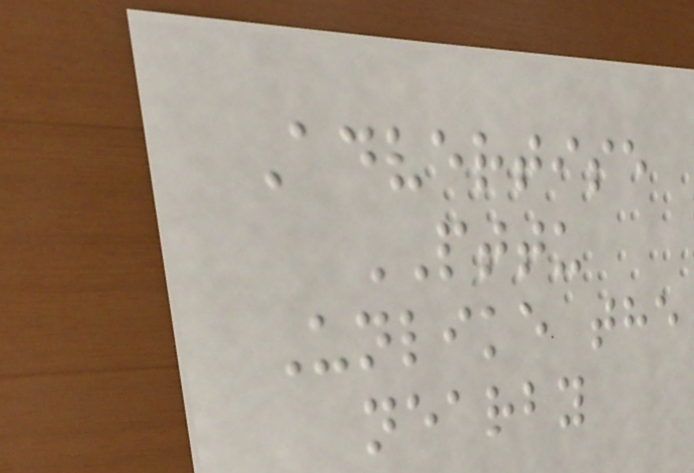Advertise
PTTU
Unlike the
nearby
